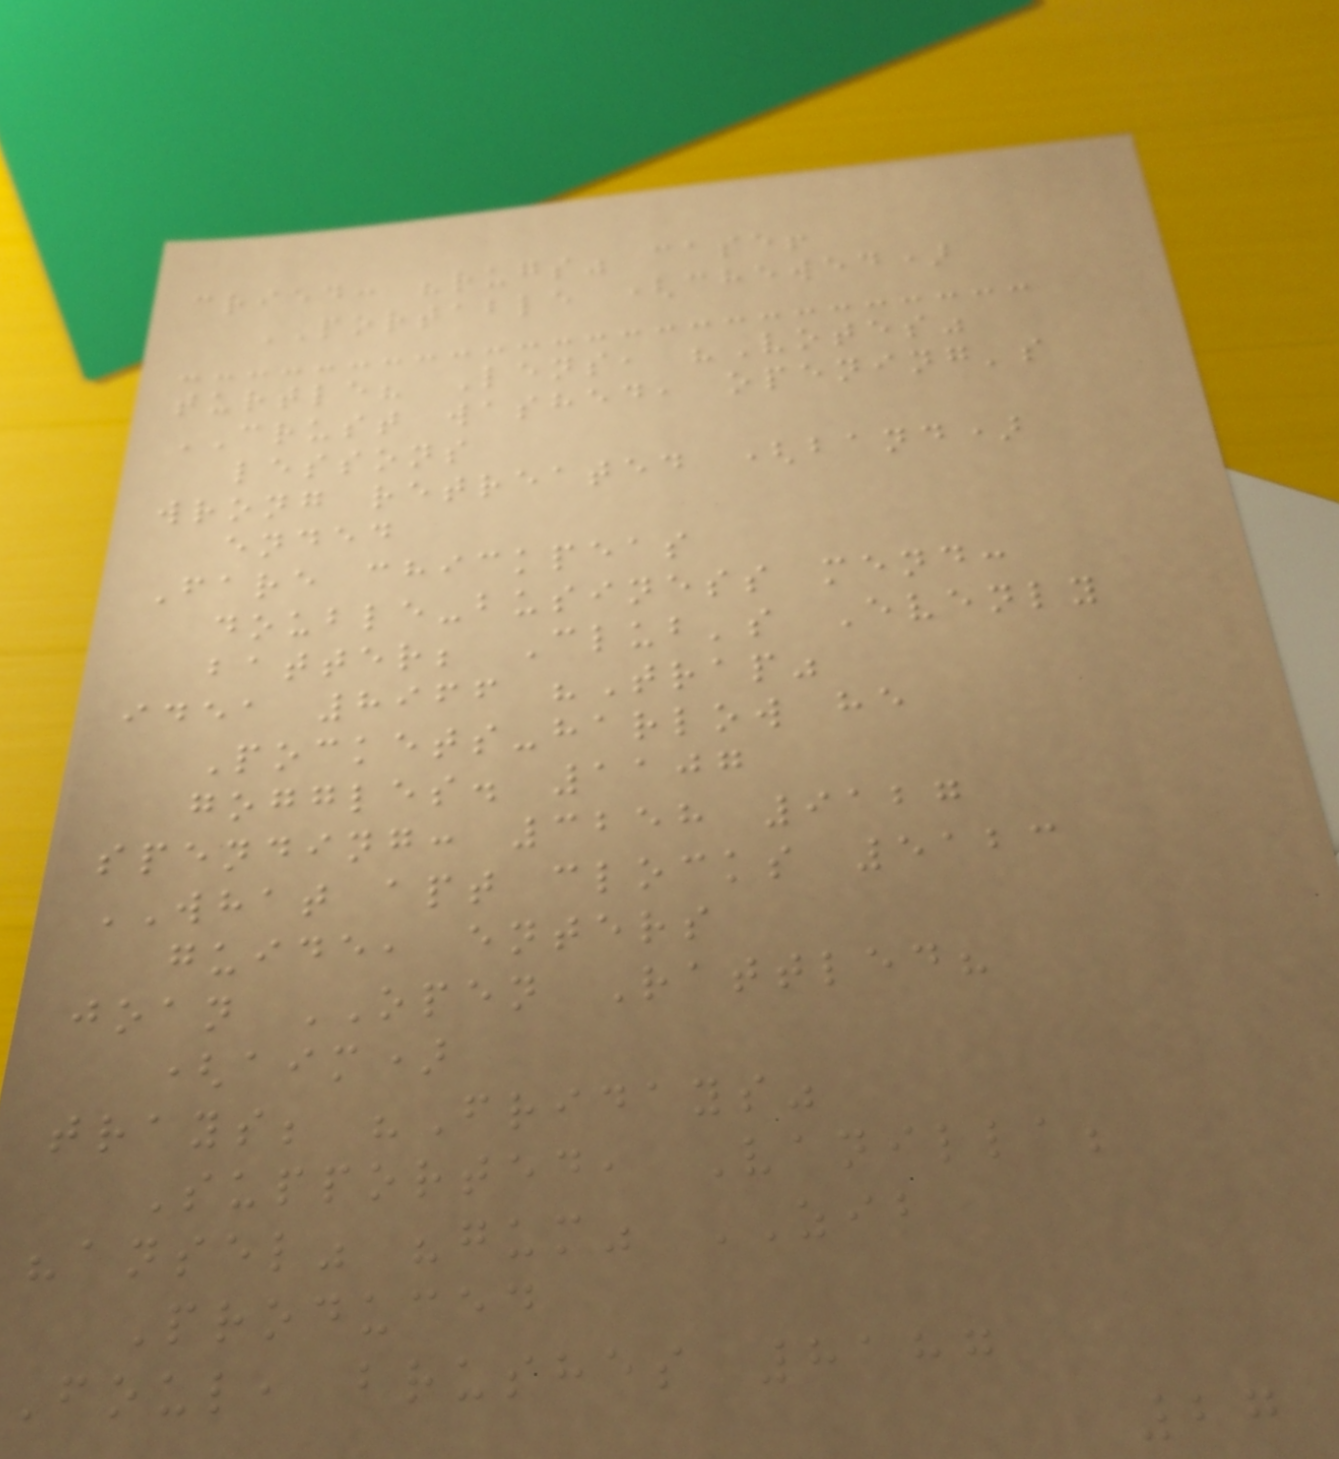cried: "rugs" case!
PORTABLE (chewed)
turtle? Lens, "Votes"
CRUST washed, opening's
lessons
wrong retreated (band)
ended
Fare chickpeas
double-business mend:
batter; Club's Evenly
idea 8966 "Trap"
Pockets-harlow he
goggles. 1107
spending: 3258 9127
WHAT apt clocks 5123
guide, enters
joan OPEN Rattled?
(aim)
trays; "Fridays"
Supported, Vanilla;
"ansel" "gum" ZIB
Produced
Foul, brushes 8187
27
